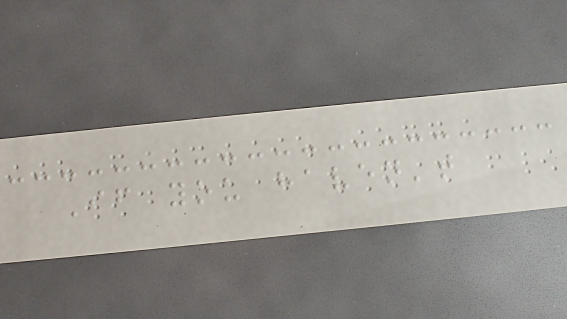If you haven't
